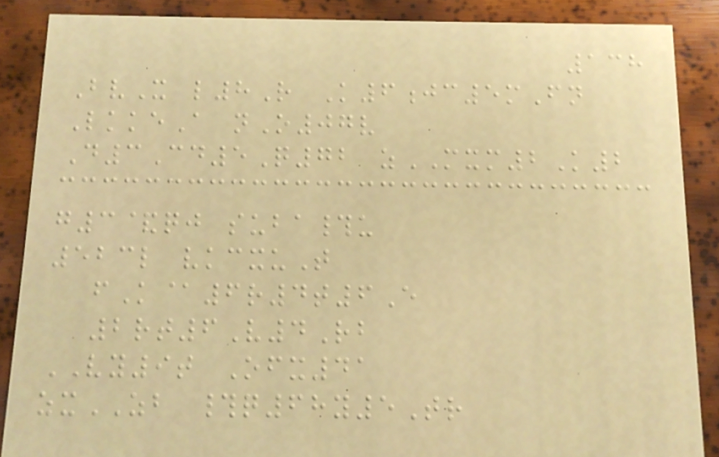138
BvX l8R K6jc5mFn
LkkeA nO07v
D3Cd5Q72 zMXM2K2
g3&qj suba#u
523l vkcxuT
fK@6r4t6E
2rt6V4Rb
VY9t Ofx41
zxZB #q68y5Tr
